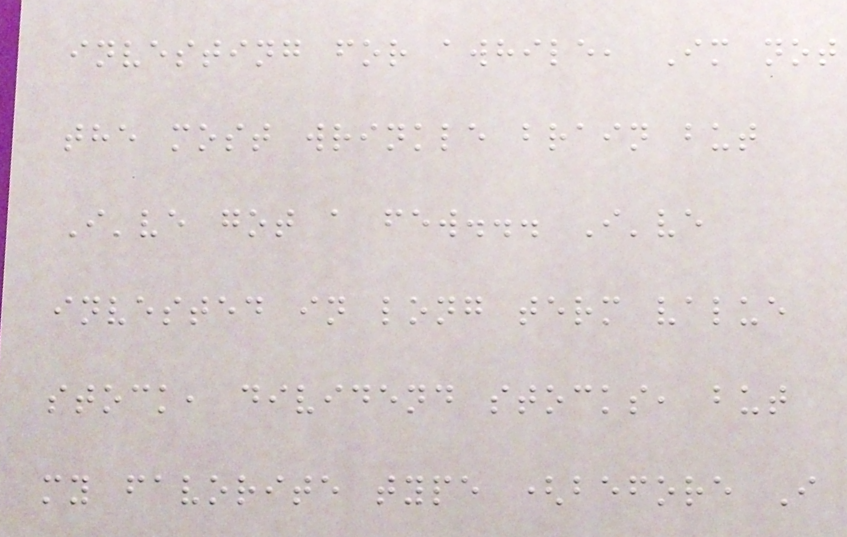investing for awhile, Im not
the most wrinkle brain but
I've got a few... I've
invested in long term value
stock, dividend stocks, but
my favorite type (before I
